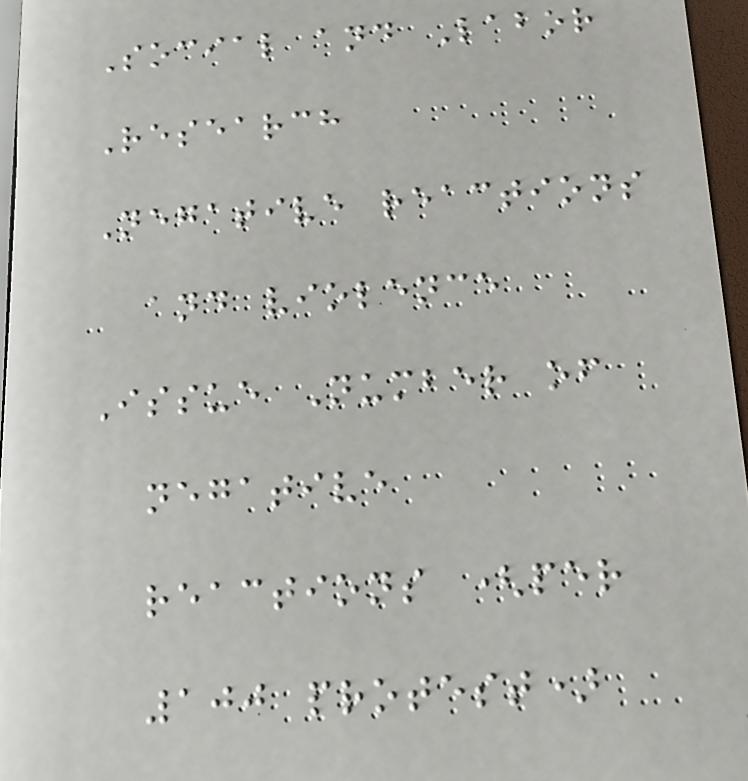Social and Labor
Research
Negative reactions
and violence
Issue Number of
negative
reactions (per
100 protest)
